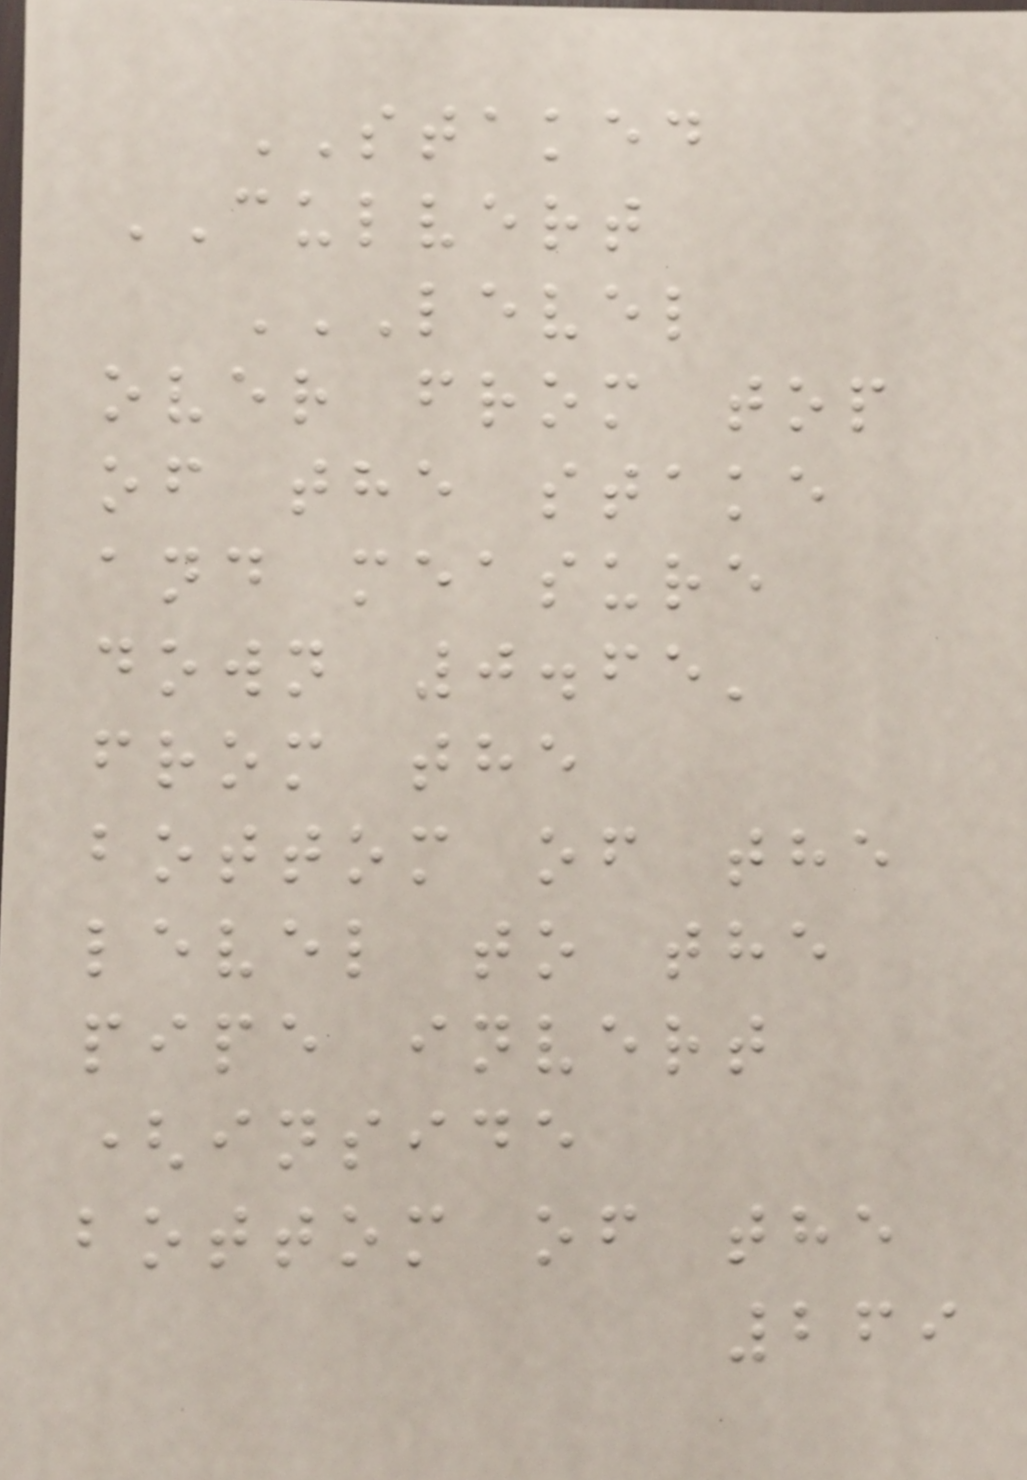STAKED
CULVERT
LEVEL
OVER FROM TOP
OF THE STAKE
AND MEASURE
DOWN 0.65'
FROM THE
BOTTOM OF THE
LEVEL TO THE
PIPE INVERT
(INSIDE
BOTTOM OF THE
269
